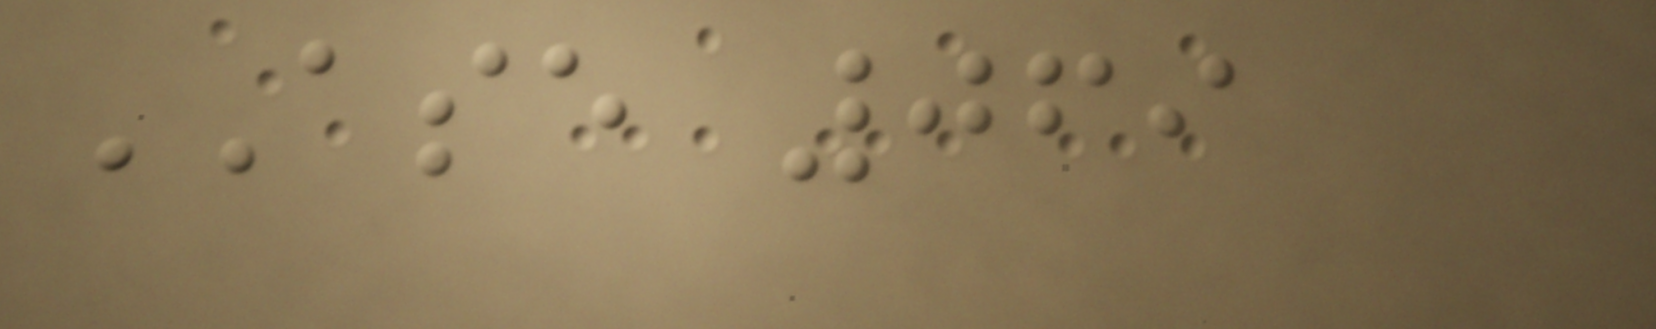ASE 069
